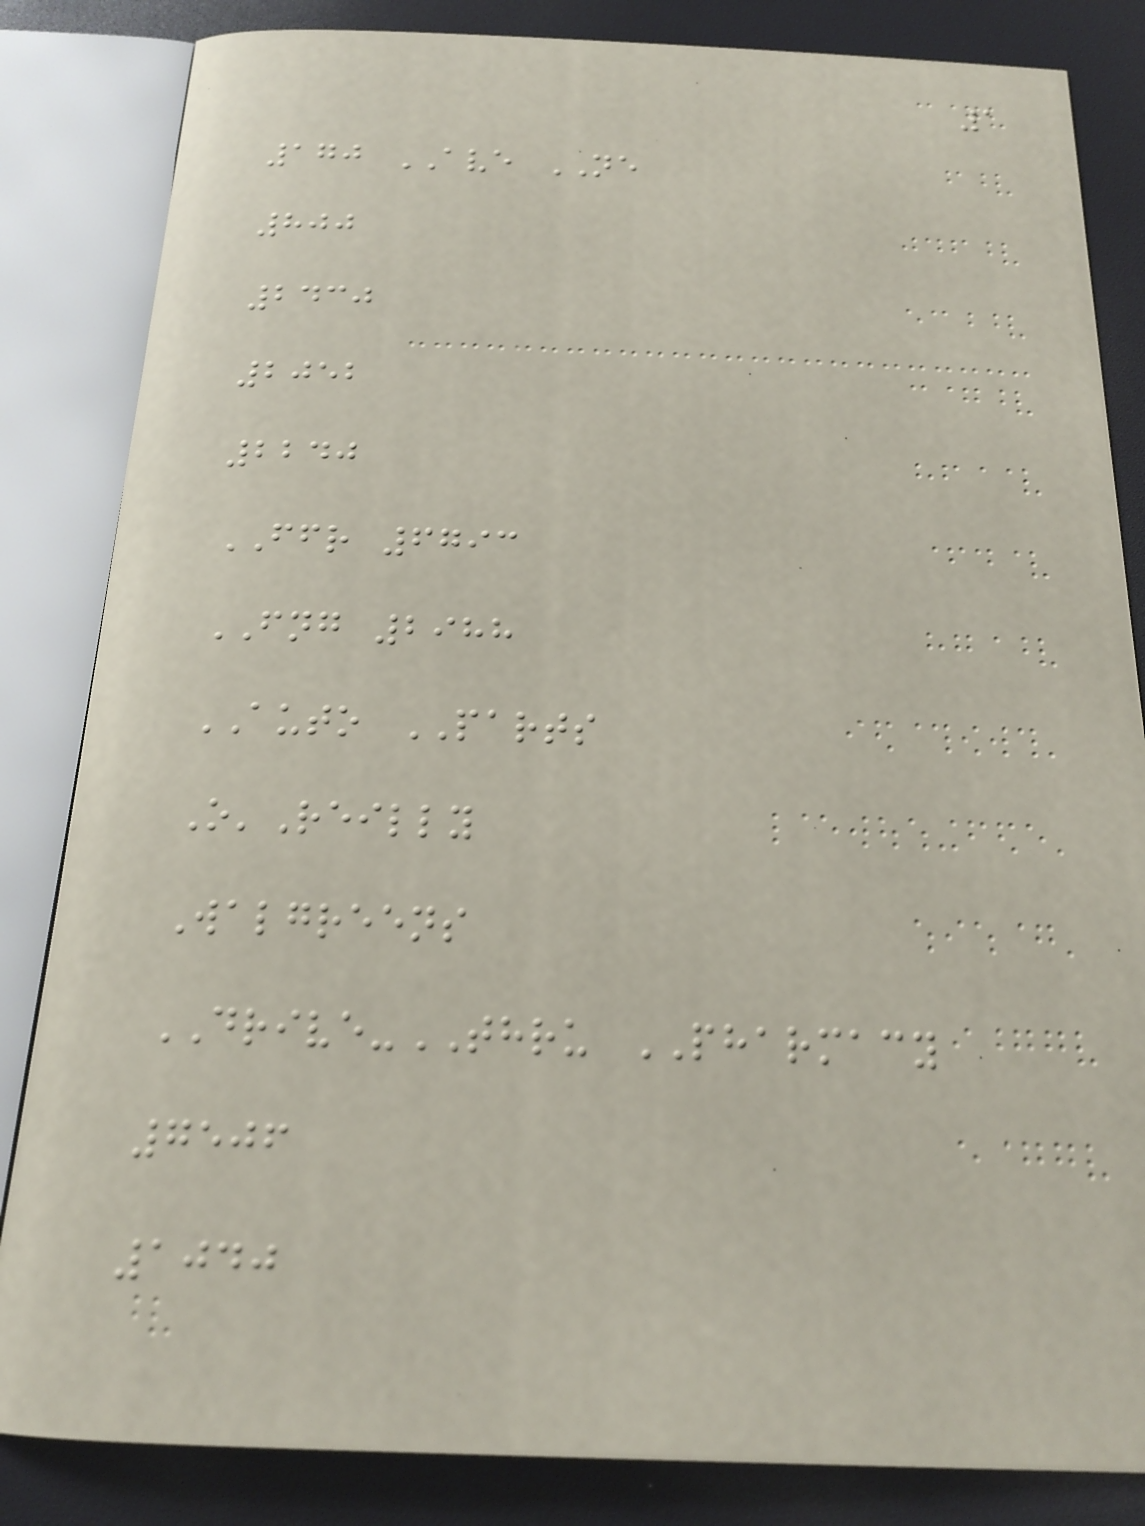1
170 AVE NE
800
2430
2052
2240
FFR 6793
FNG 2988
AUTO PARTS
O'Reilly
Walgreens
DRIVE-THRU PHARMACY
7506
1040
